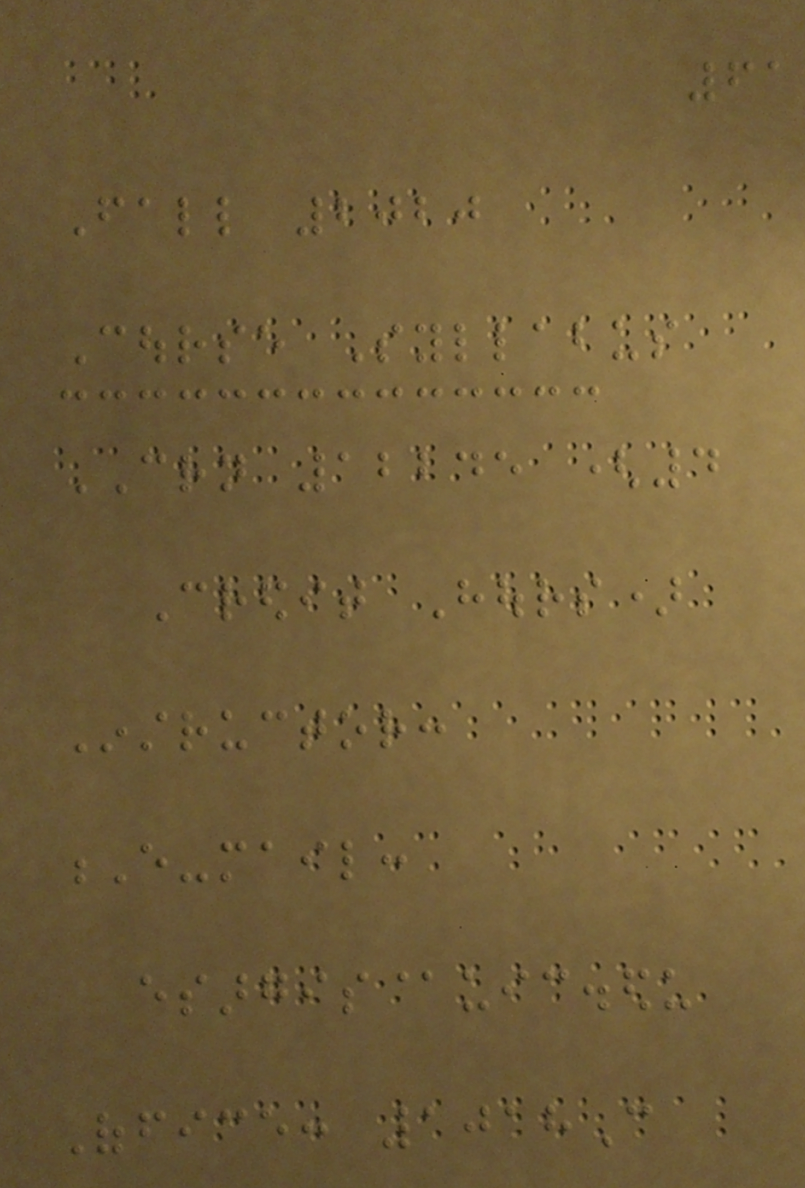61
Fall 2020
Course Syllabus
CRN 12245 (4
Credit Hours)
Instructor:
E-mail:
esargis@uic.edu
Office: 1018C
